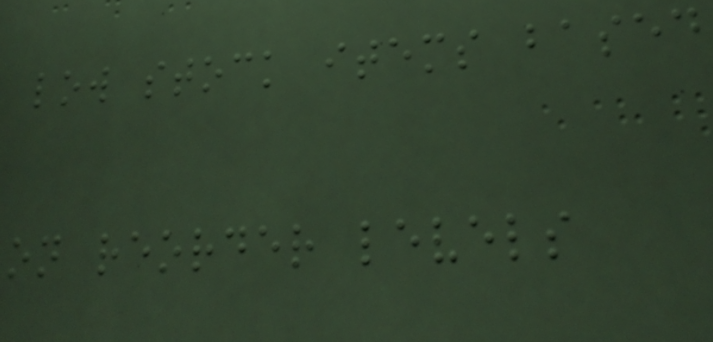low stock items based
on reorder levels
